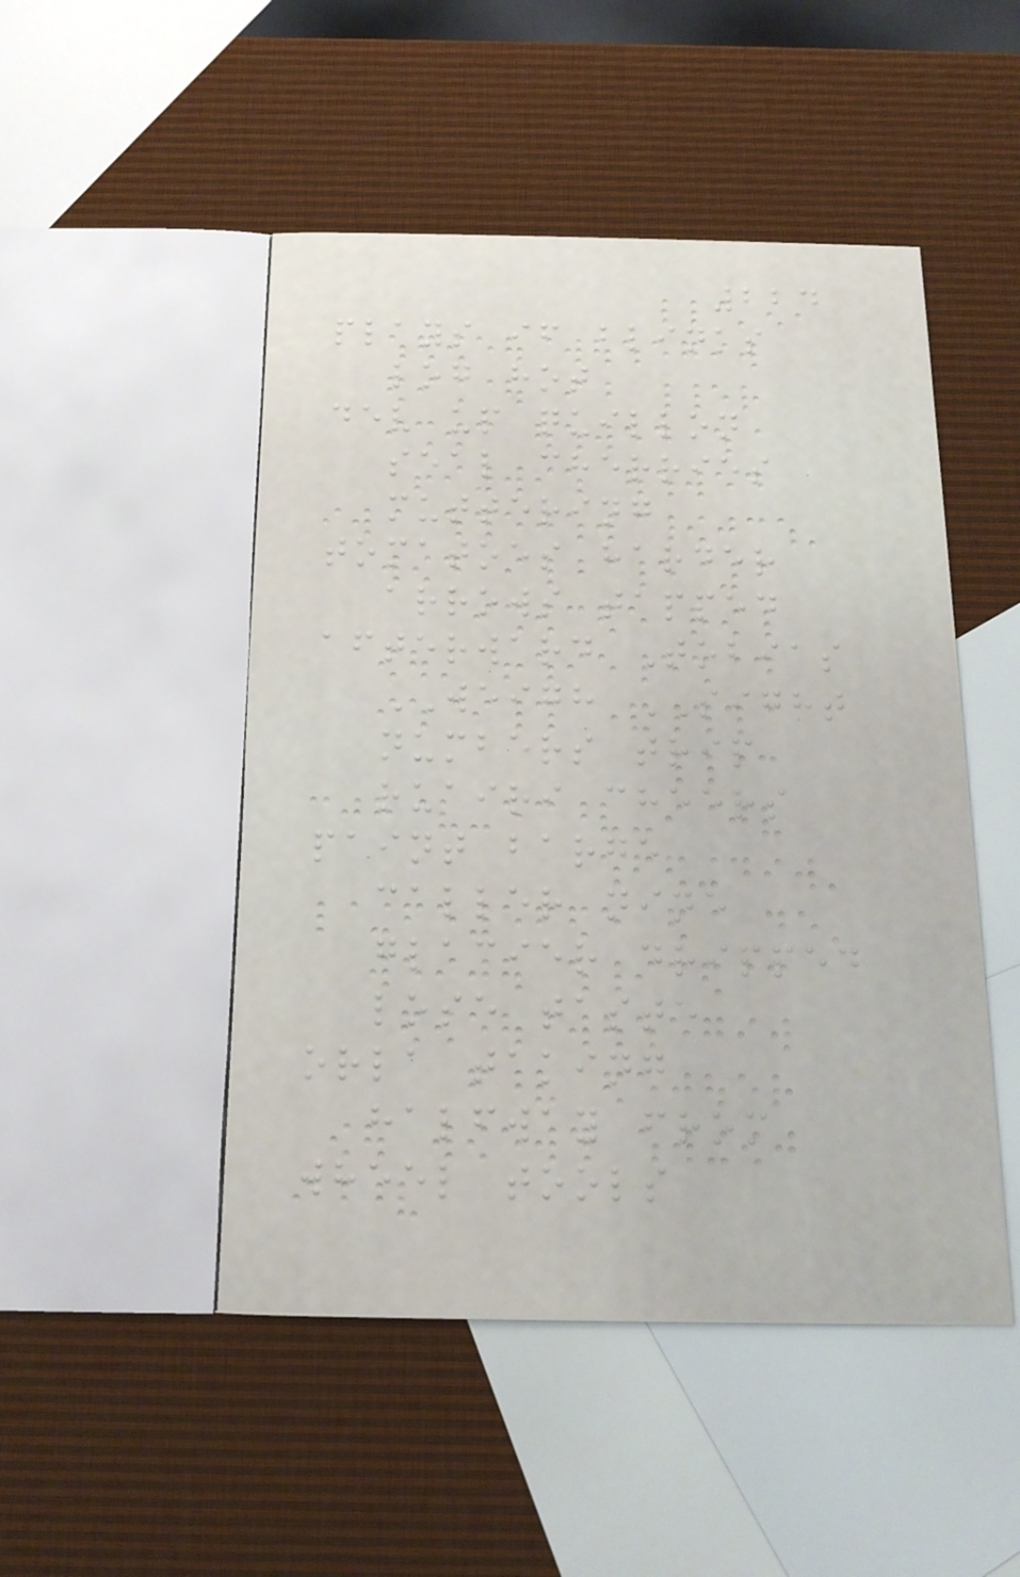224
plays if blinks
log hot
dev up quillon
seal cherries
muttering
tomatoes harder
arrows tapped
afterward Tobias
WEIGH SIGHT
numbers trip
ruairi cheers
paint barge
caller nine
glacier dripped
lose taste
orla taking
halfway from
wheel tools
